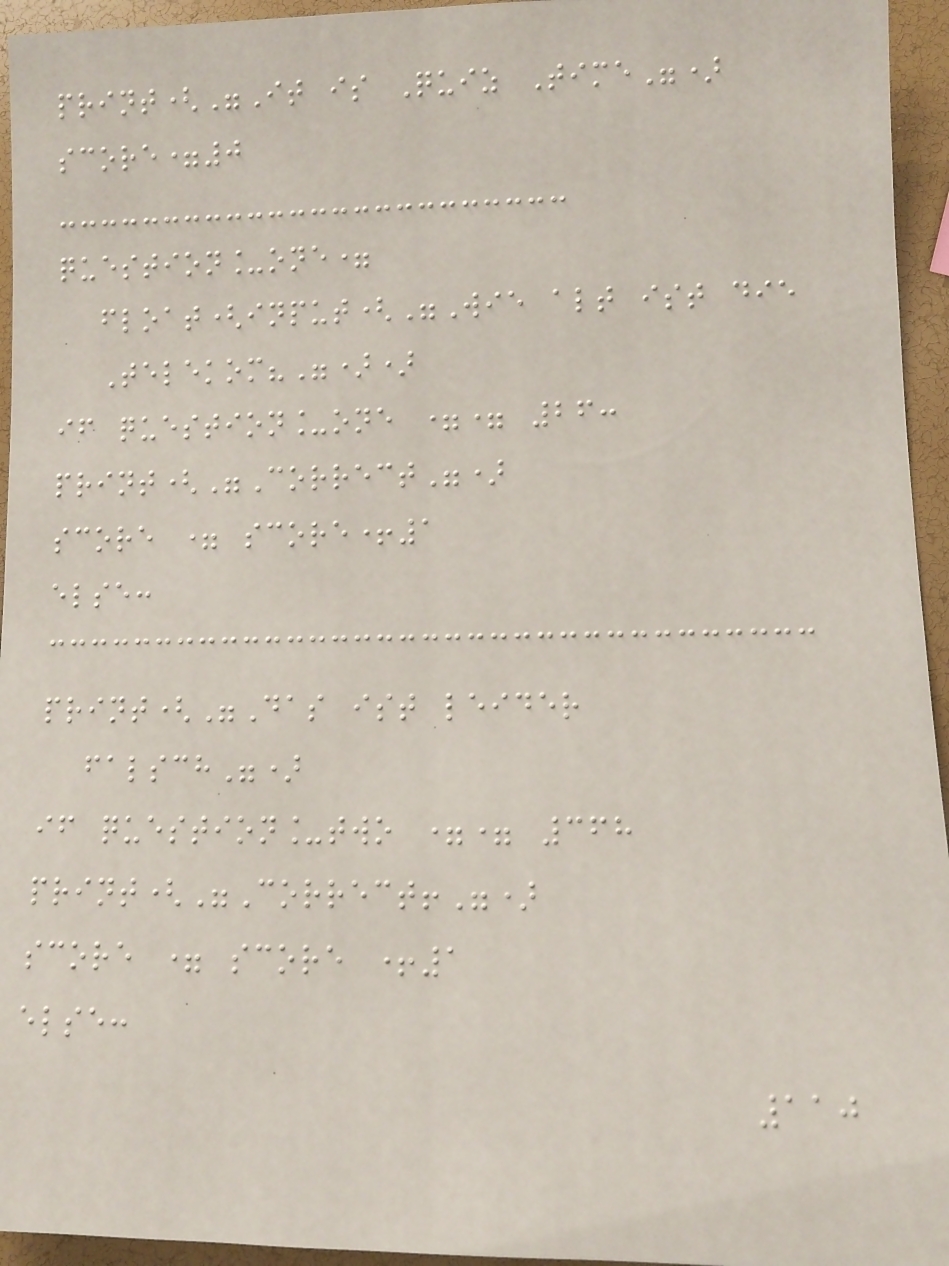print("It is Quiz Time")
score=0
question_one=
float(input("Wie alt ist die
Telekom?"))
if question_one == 26:
print("Correct")
score = score+1
else:
print("Das ist leider
falsch")
if question_two == 368
print("Correct!")
score = score +1
else:
110
